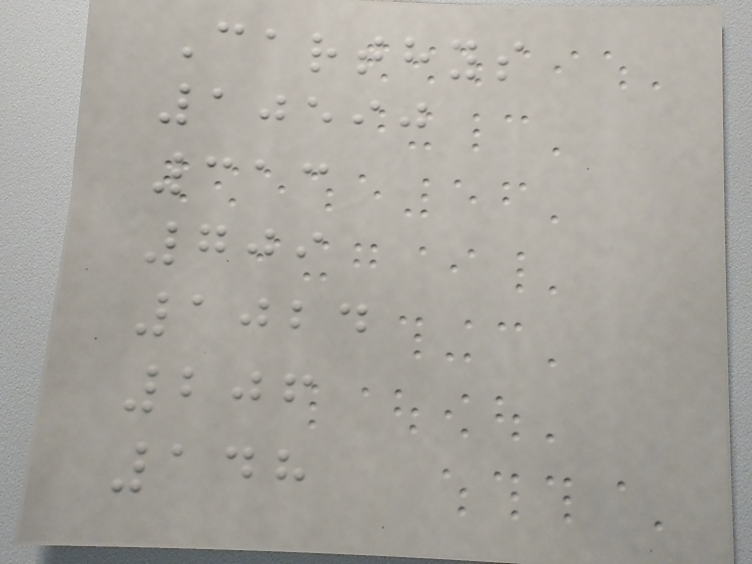Carthys
10590
313
709
1024
206
148
